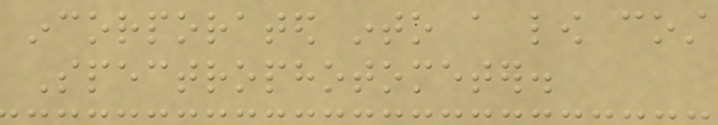incorporated into a low cost
Spectrophotometer.
